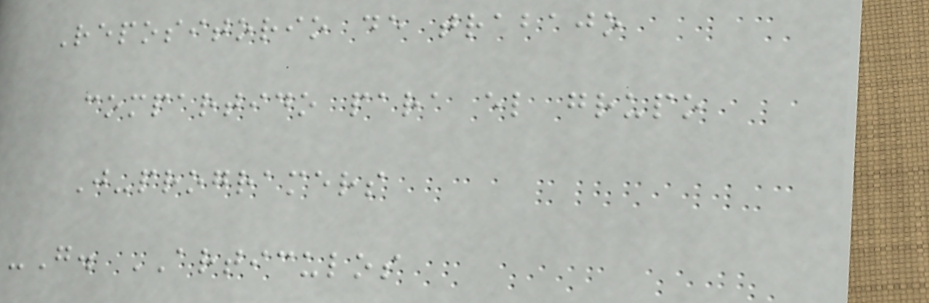Repositorio de trabajo
compartido para el grupo
J-programers
-G. ARTICULOS
